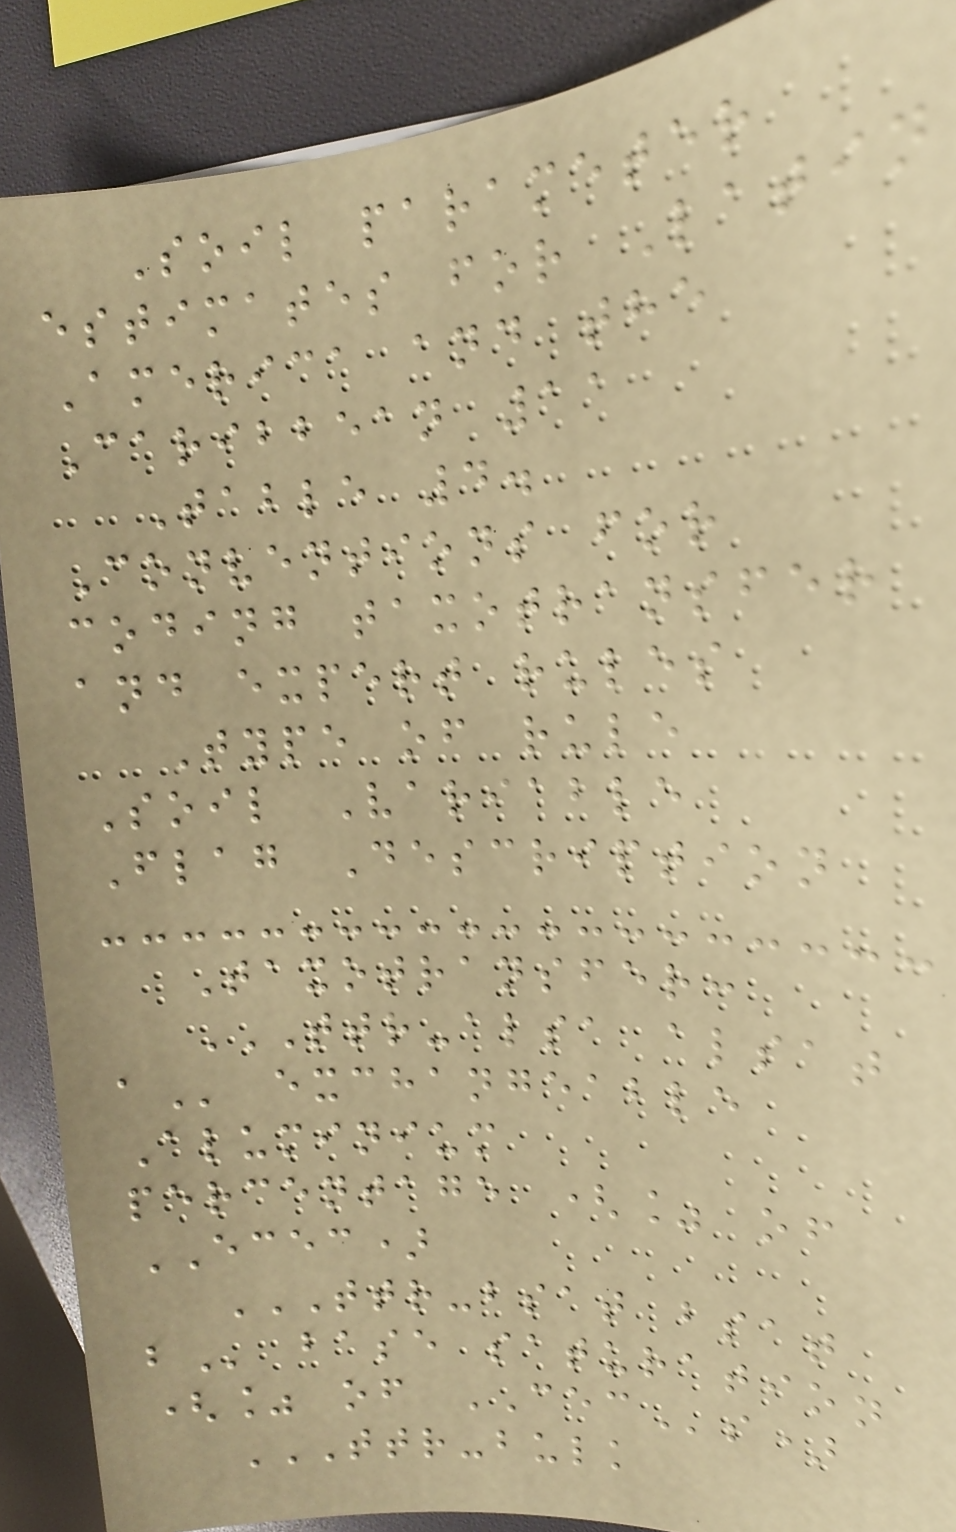Soil parameter
estimates for Latin
America and the
Caribbean 11
Table 4.
Conventions for
coding taxotransfer
and expert rules
Type of rule
Soil Variable
Flag Description
Taxotransfer:
TTR-ALSA ALSAT
A exchangeable
Aluminium
percentage (% of
ECEC)
TTR-BSAT BSAT
B base saturation
(% of CECs)
TTR-BULK
